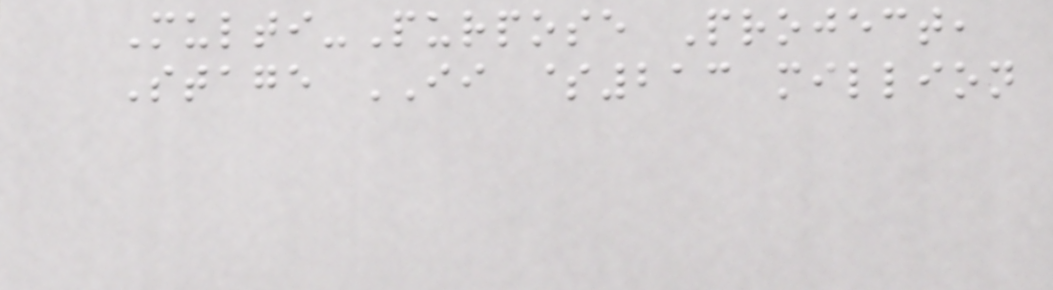Multi-Purpose Project,
Stage II $213 million
